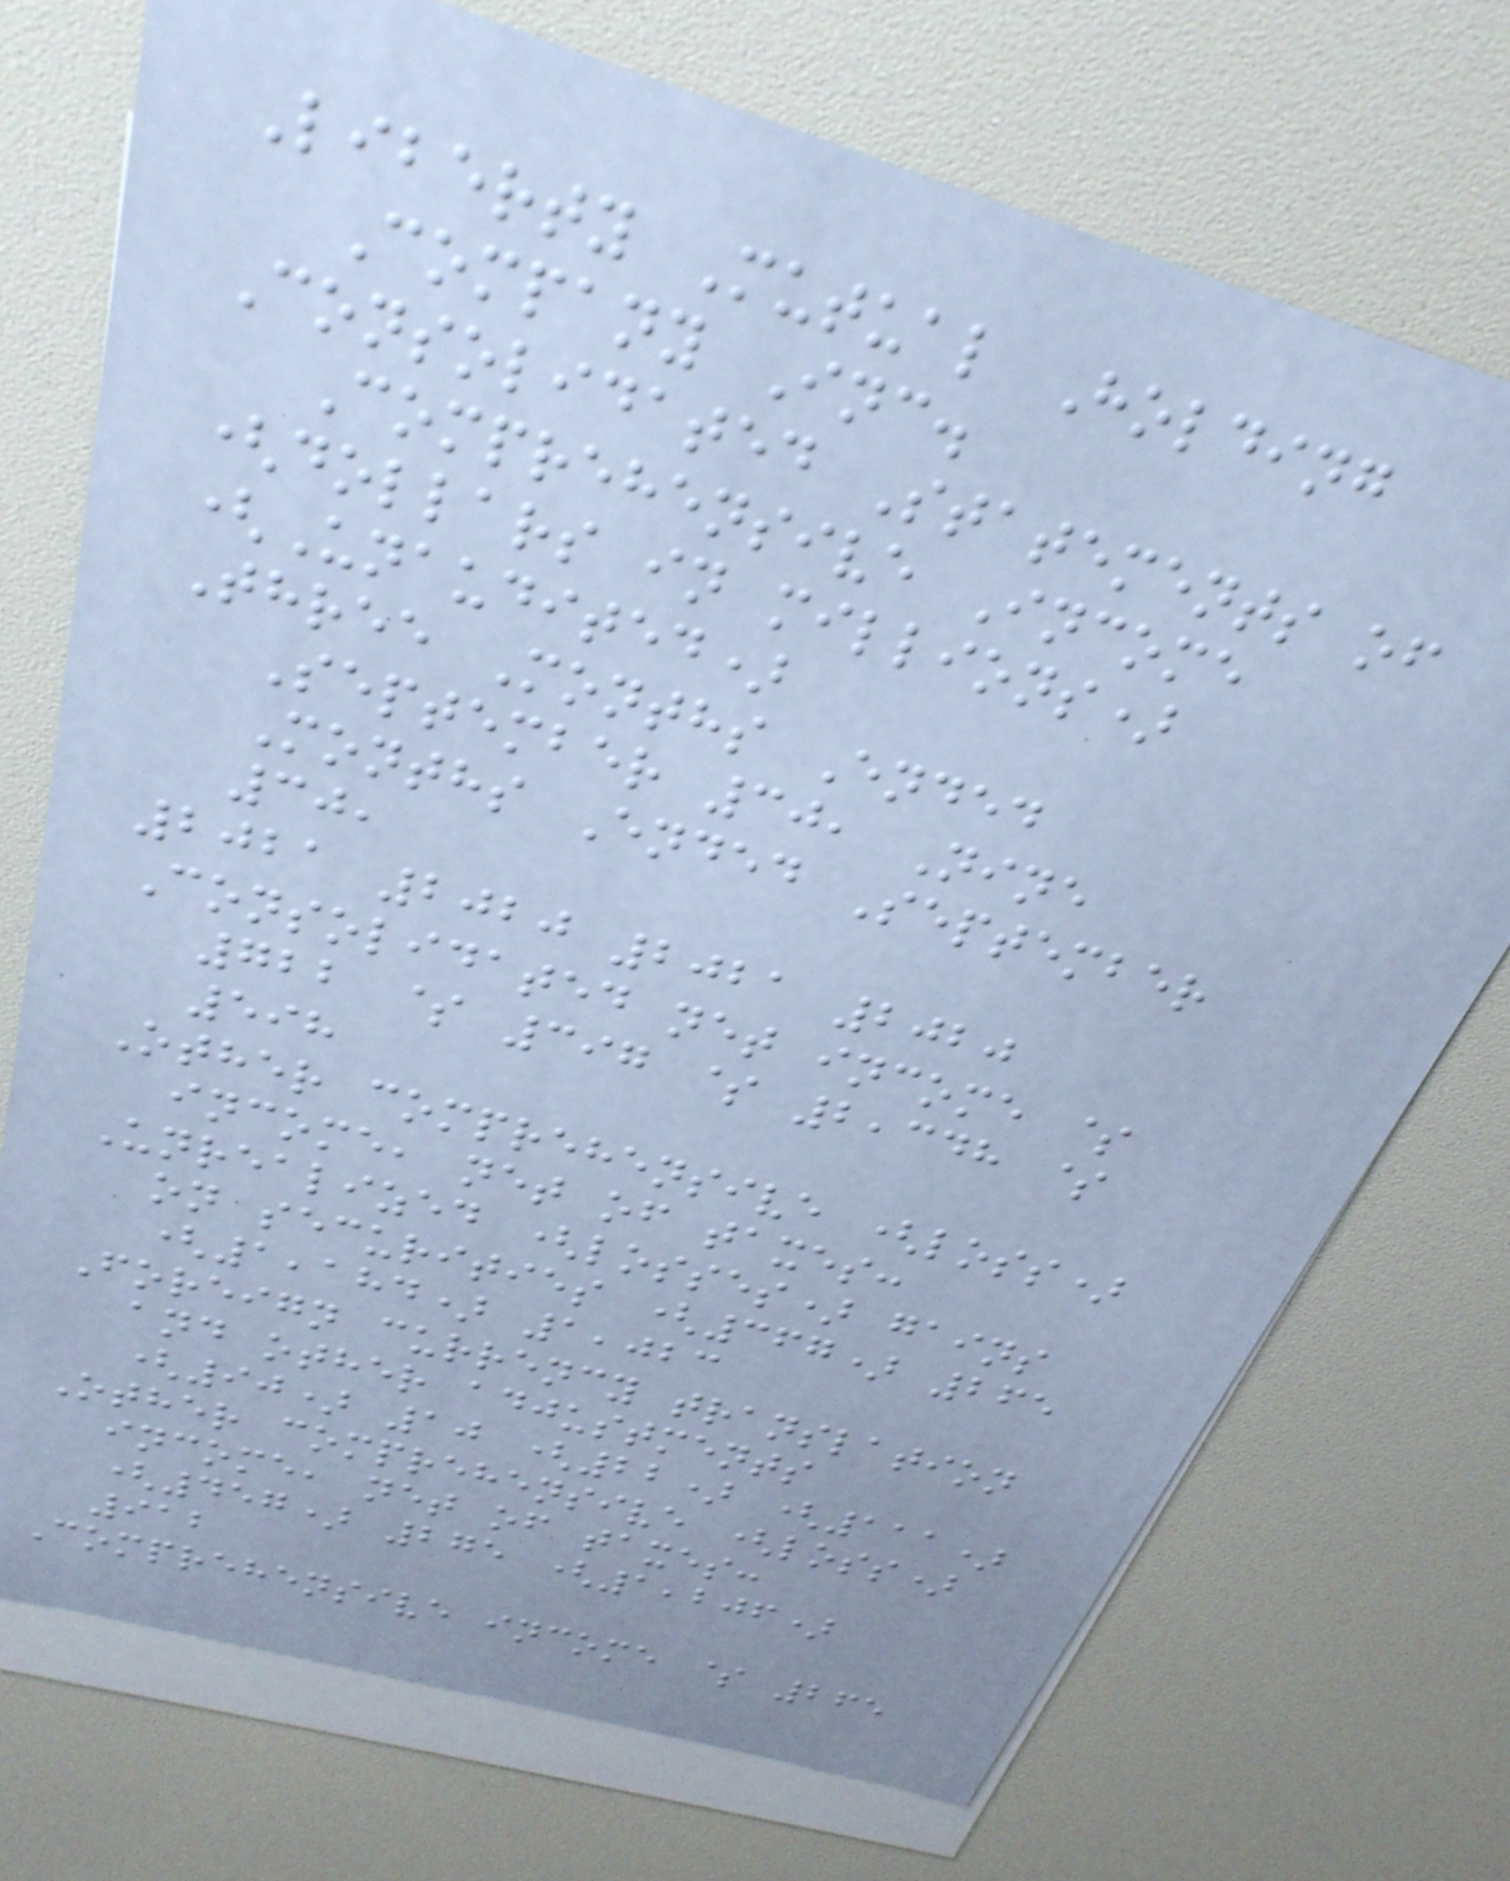Liberty Mutual Holding
Company Inc.
Consolidated Statements of
Comprehensive Income
(dollars in millions)
(Unaudited)
Three Months Ended
September 30, Nine
Months Ended September
30,
2021 2020 2021 2020
Consolidated net income $
722 $ 397 $ 2,348 $
598
Other comprehensive (loss)
income, net of taxes:
Unrealized (losses) gains
on securities (367) 265
(1,184) 1,023
Foreign currency translation
and other adjustments
(90) 10 (22) (111)
Other comprehensive (loss)
income, net of taxes:
(457) 275 (1,206)
912
Comprehensive income $ 265
